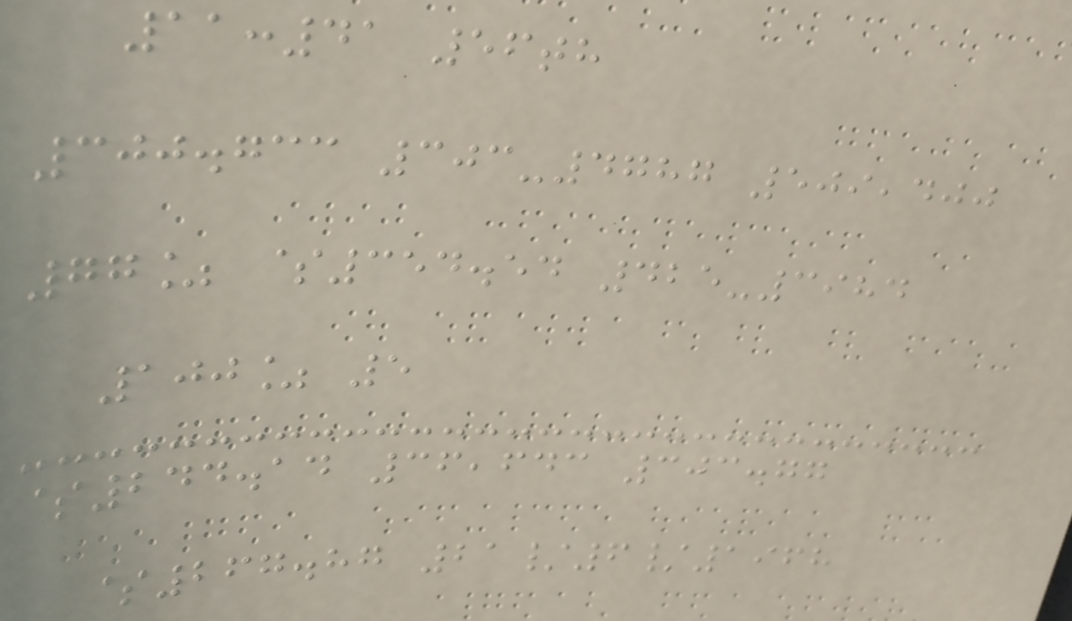11:41 56th
300.733 303-4787 509,400
77% $354.54 425-3984
100% 5
$244.14 36,643 303.77
$267.87 21/6/1968
